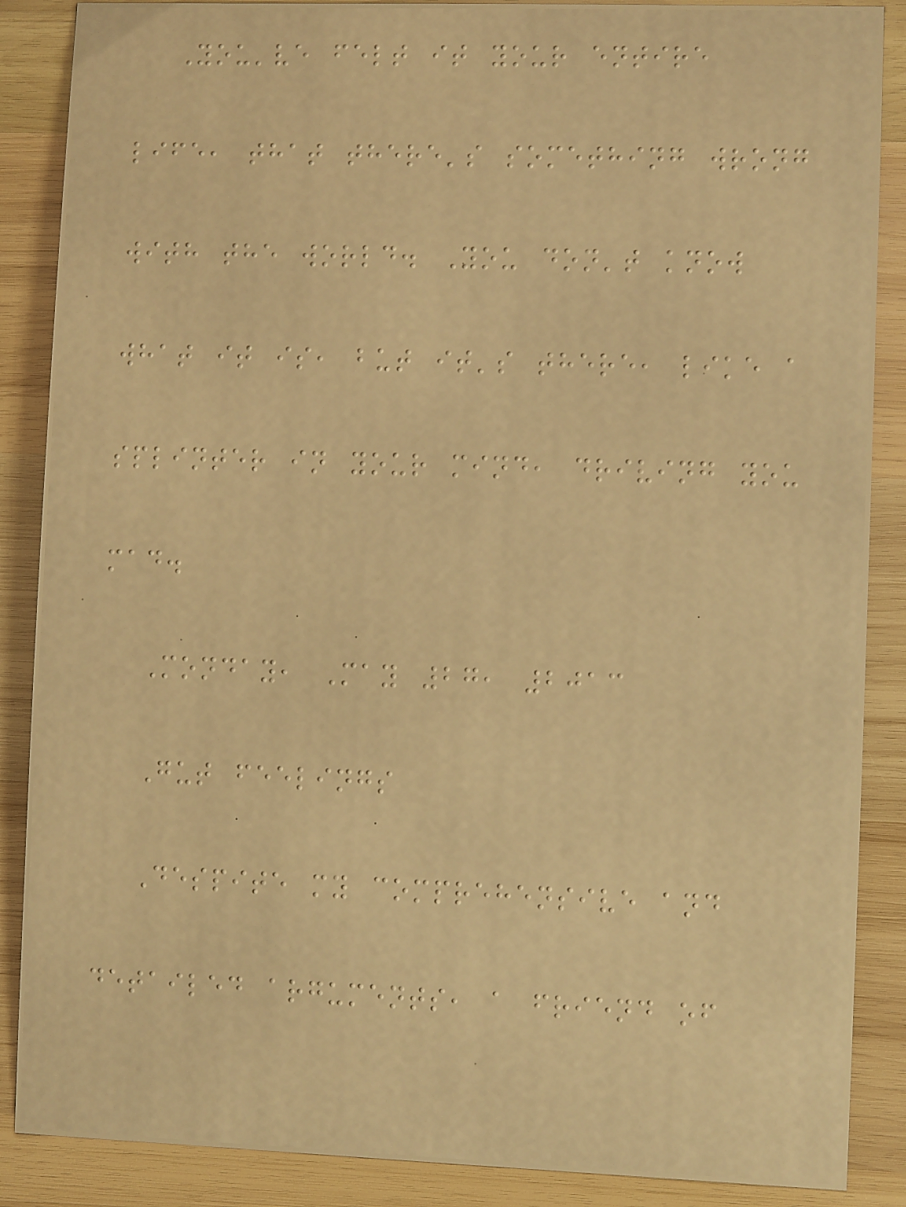You've felt it your entire
life, that there's something wrong
with the world. You don't know
what it is, but it's there, like a
splinter in your mind, driving you
mad.
Monday, May 27, 2013
Gut feelings
Despite my comprehensive and
detailed arguments, a friend of
